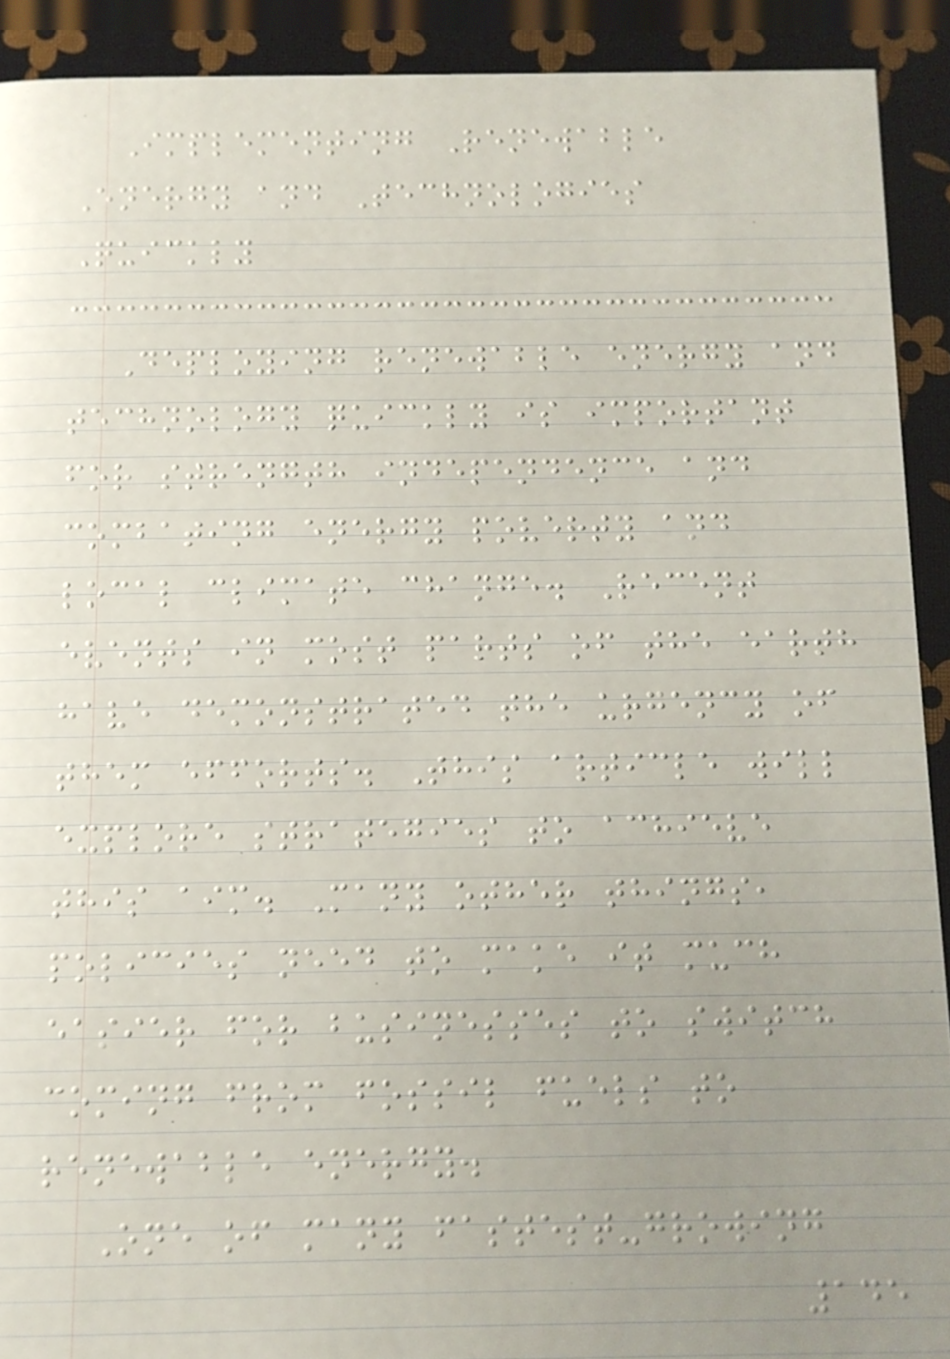Implementing Renewable
Energy and Technologies
Quickly
Deploying renewable energy and
technology quickly is important
for strength independence and
combating energy poverty and
local climate change. Recent
events in most parts of the earth
have demonstrated the urgency of
them efforts. This article will
explore strategies to achieve
this aim. Many other things,
policies need to make it much
easier for businesses to switch
coming from fossil fuels to
renewable energy.
One of many fastest-growing
145
